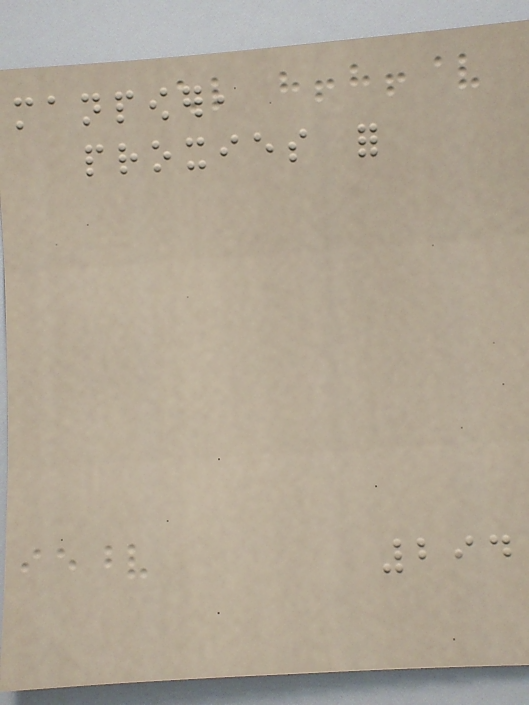manpower,
proxies for
294
